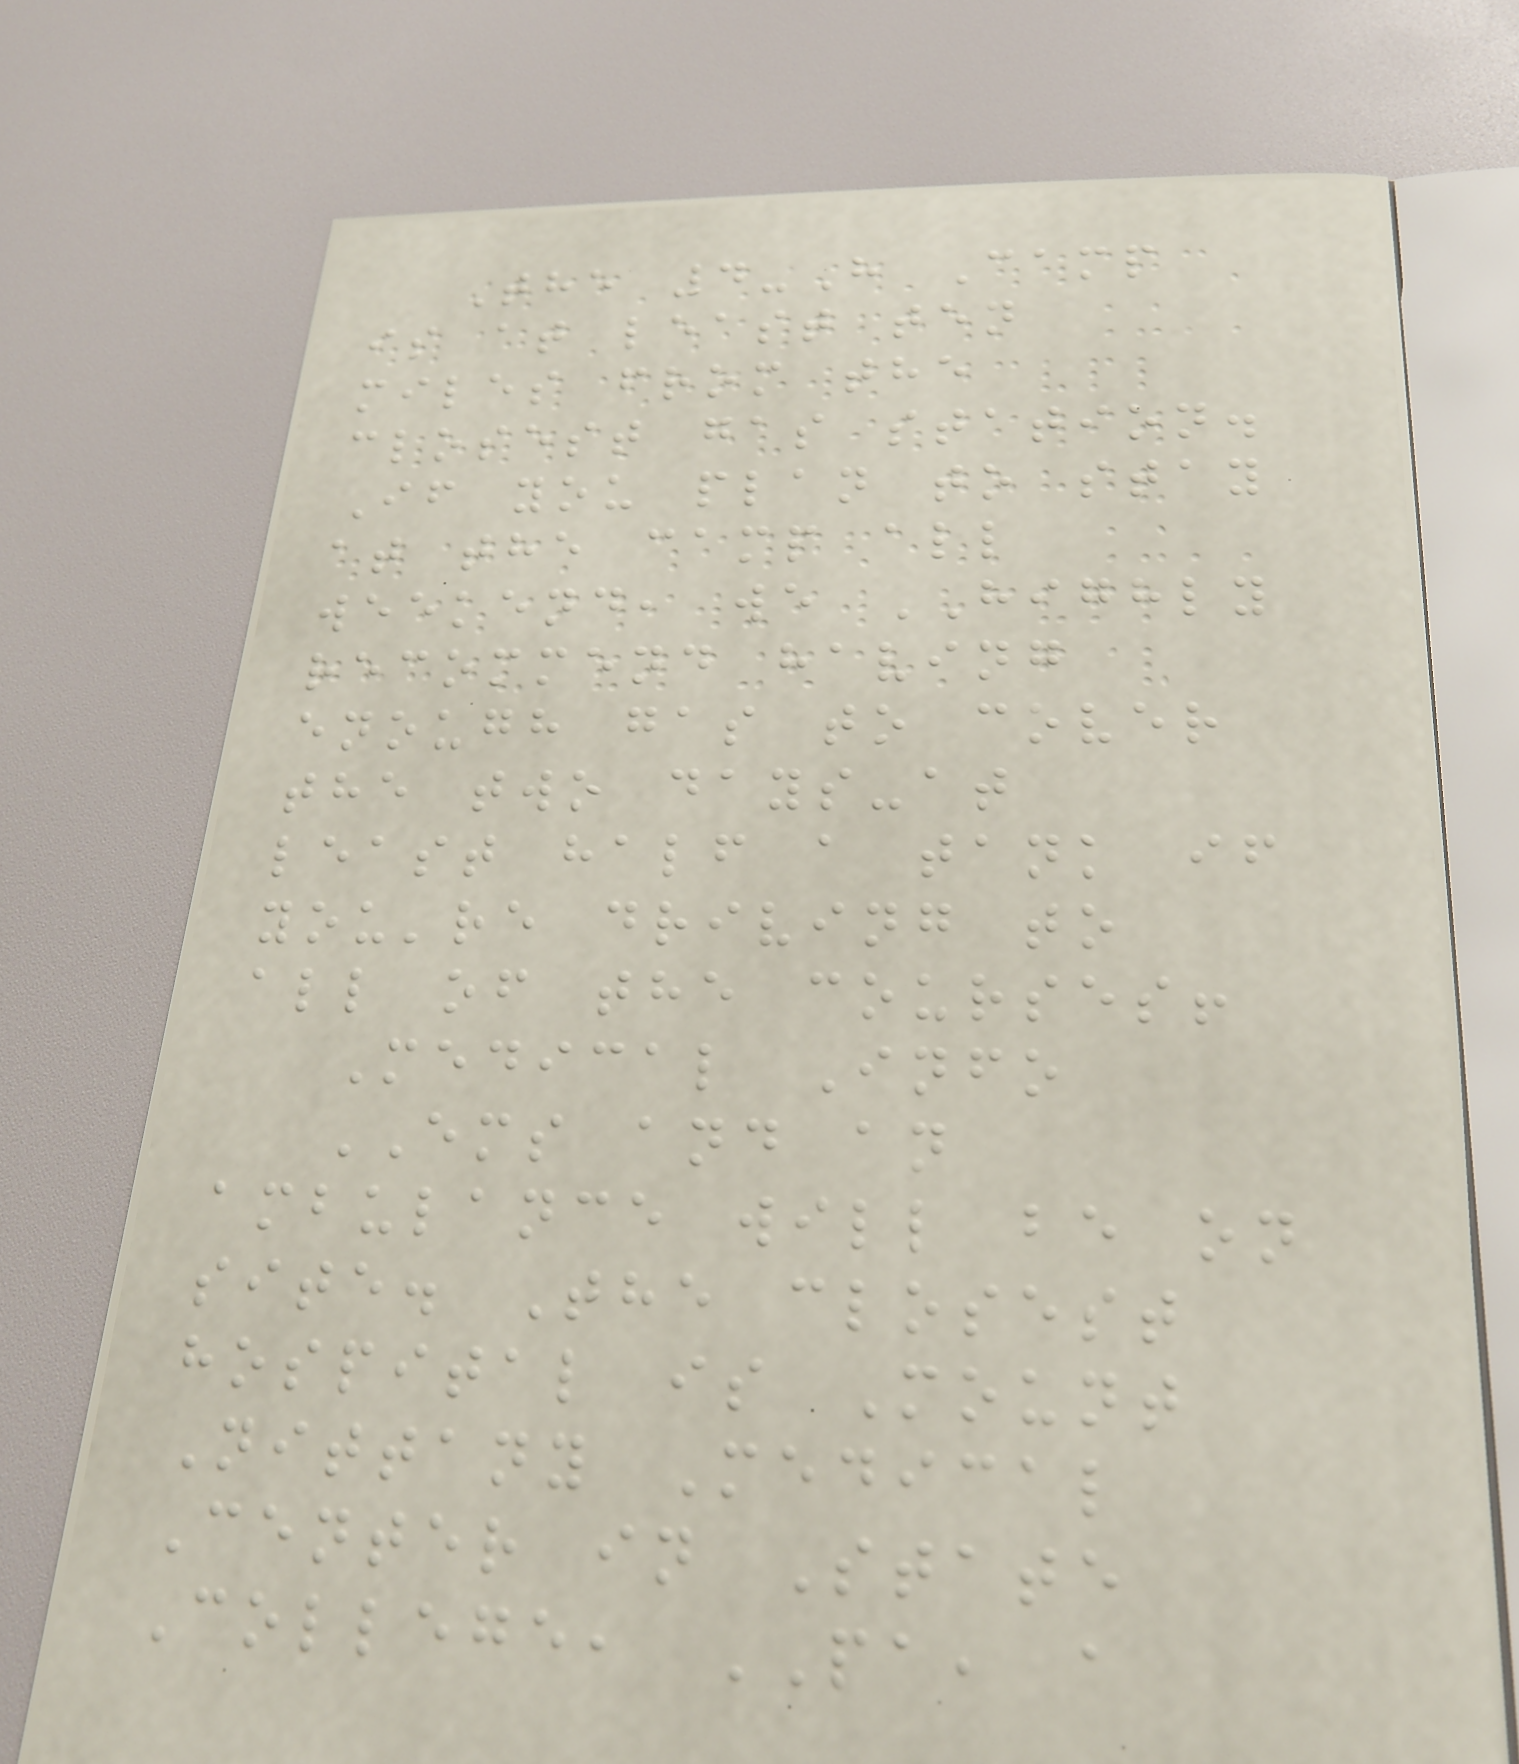The 4-H Camp
is at least ten
miles from the
closest gas station.
If you plan to stay
at the camp all
weekend, we HIGHLY
recommend having
enough gas to cover
the two days-at
least half a tank if
you're driving to
all of the courses!
Medical Info
EMS and an
ambulance will be on
site. The closest
hospital is Mount
Nittany Medical
Center in State
College, PA, a
